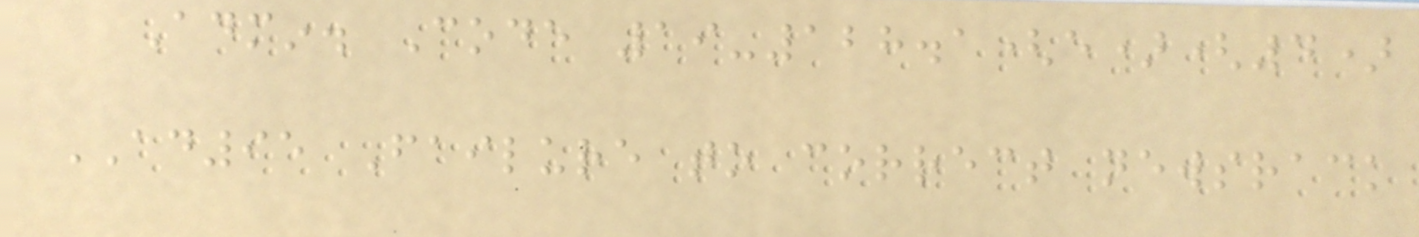Admin. Code 19-128.1(e)(4)
AD95 Failure to correct newsrack
